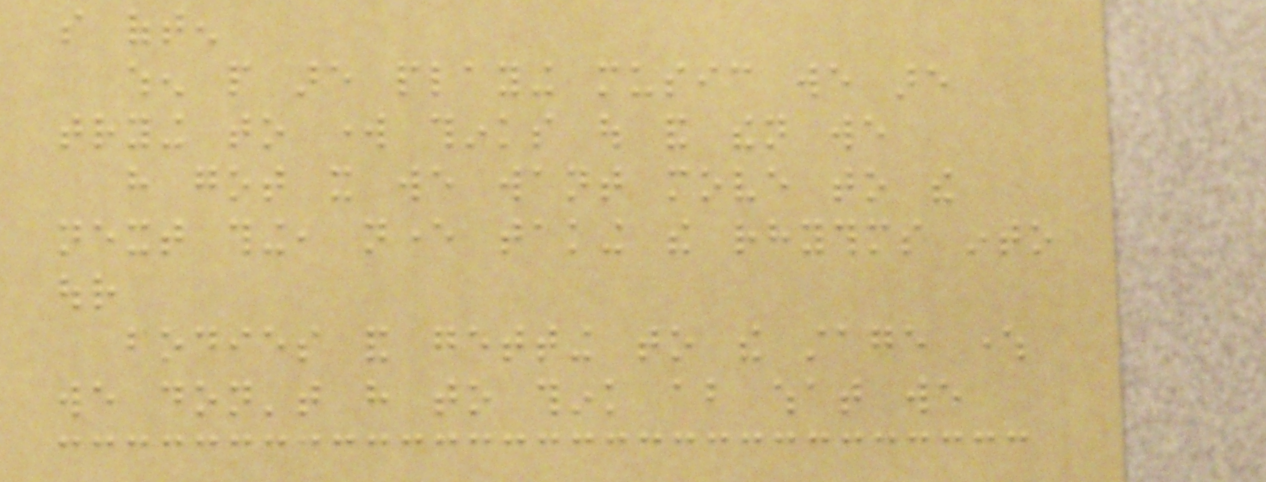so often
when people are playing music we are
trying to work thinks out and then we
have got it we want move to the
next thing, never taking the rhythms into
our
bodies and getting to the stage where
we don't have to think about what we
